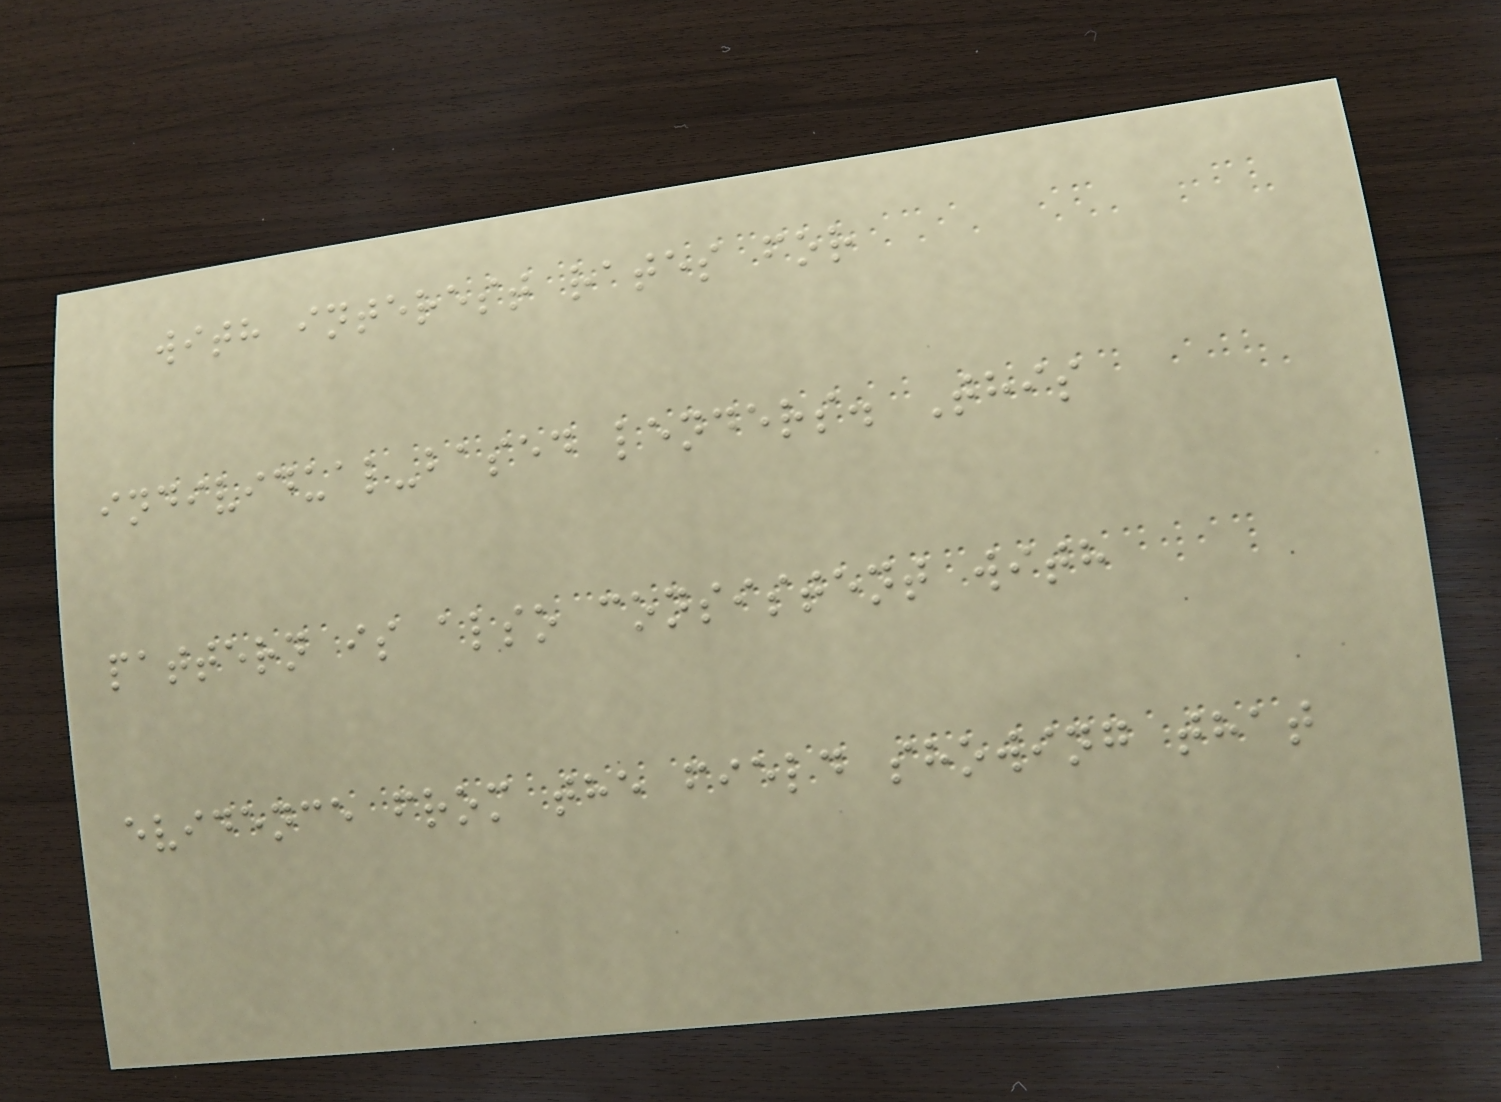with interest rates for
individual-based lenders. This
pattern is also consistent with
evidence from the field showing that
